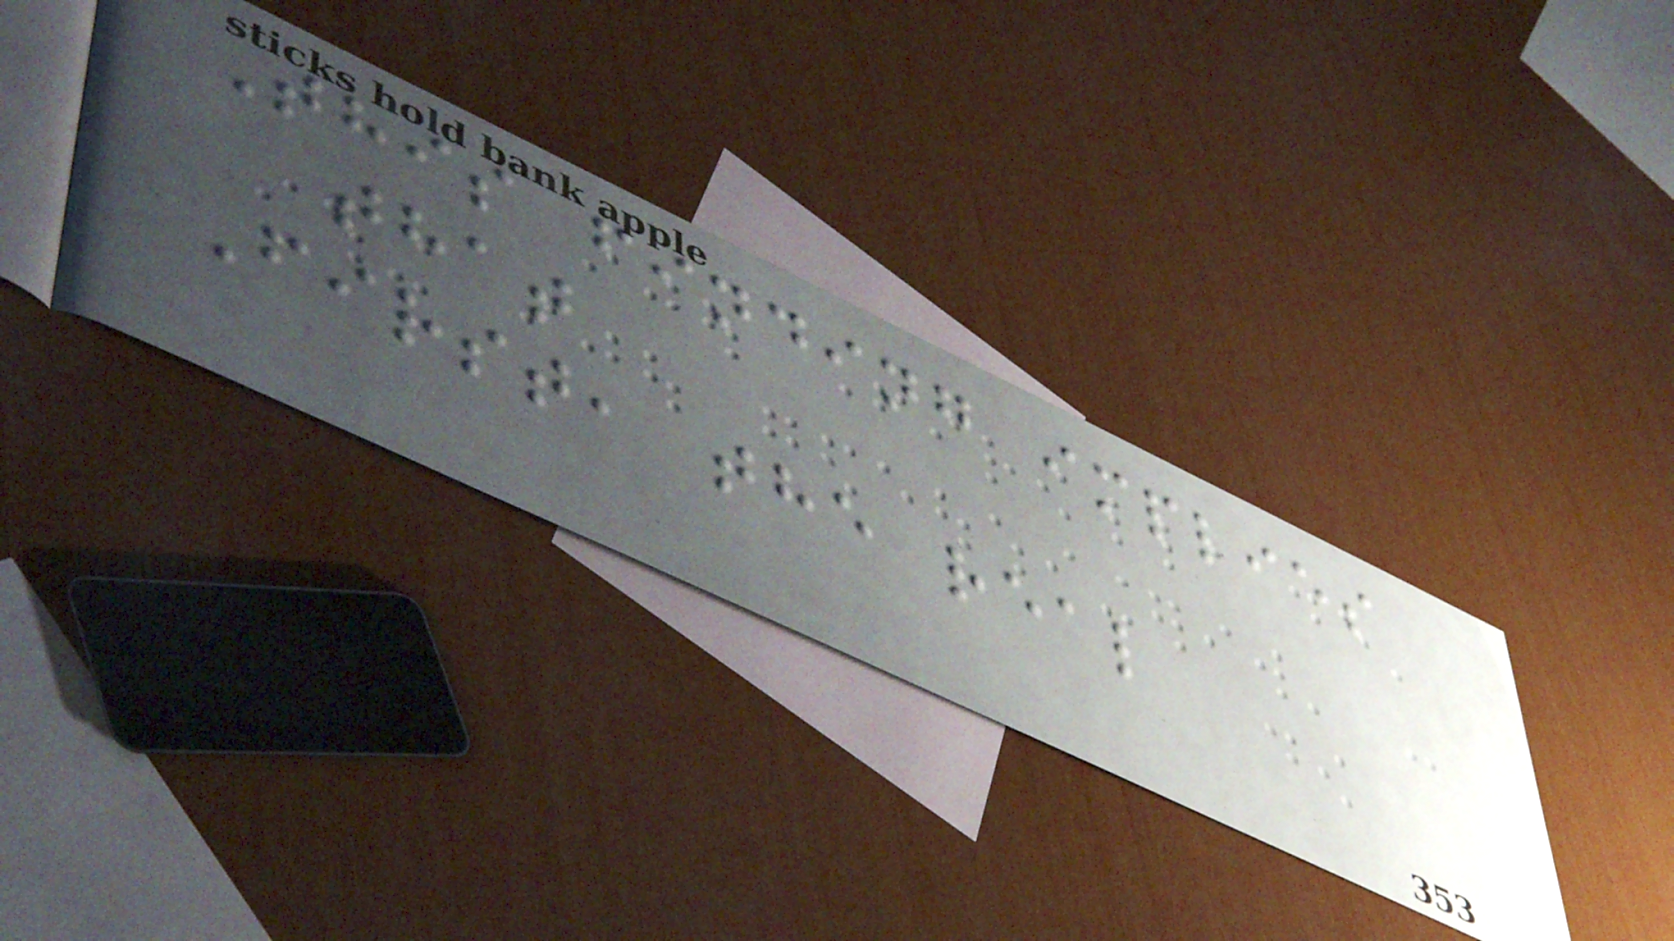This finding implies
that
First, the real
